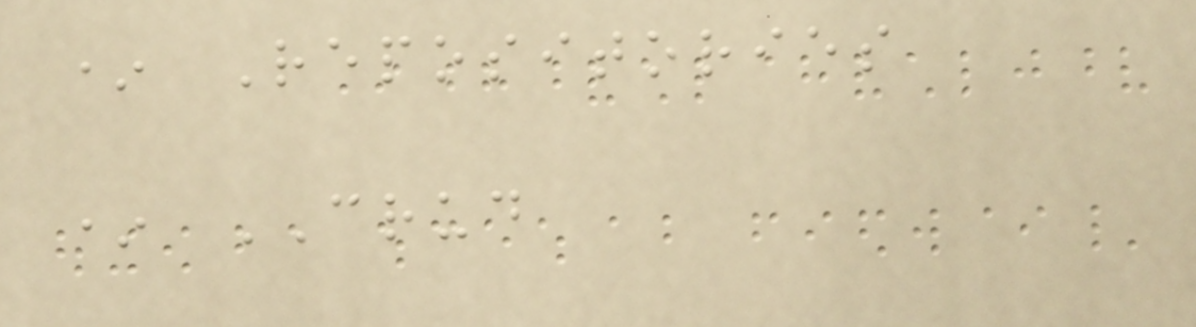* Repositories
* CRUD
